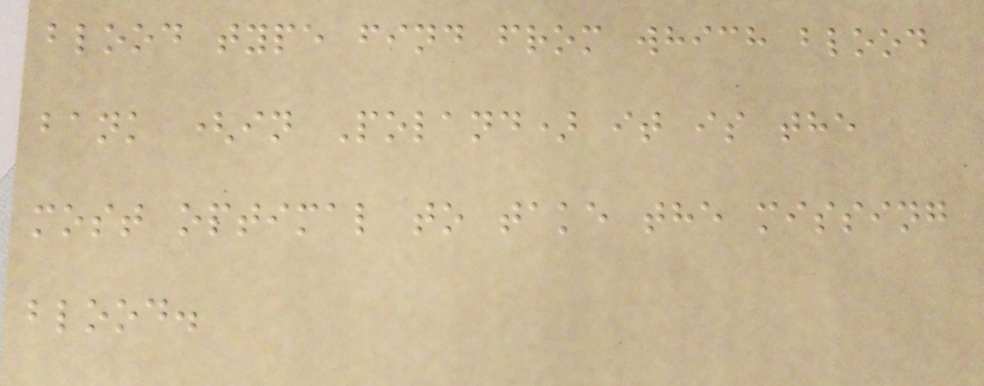blood type find from which blood
bank (in Poland) it is the
most optimal to take the missing
blood.
